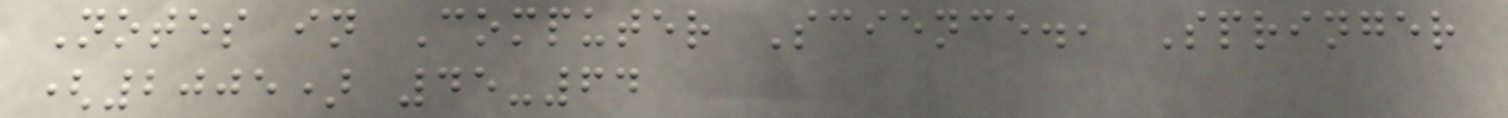Notes in Computer Science., Springer
(2005) 45-64
